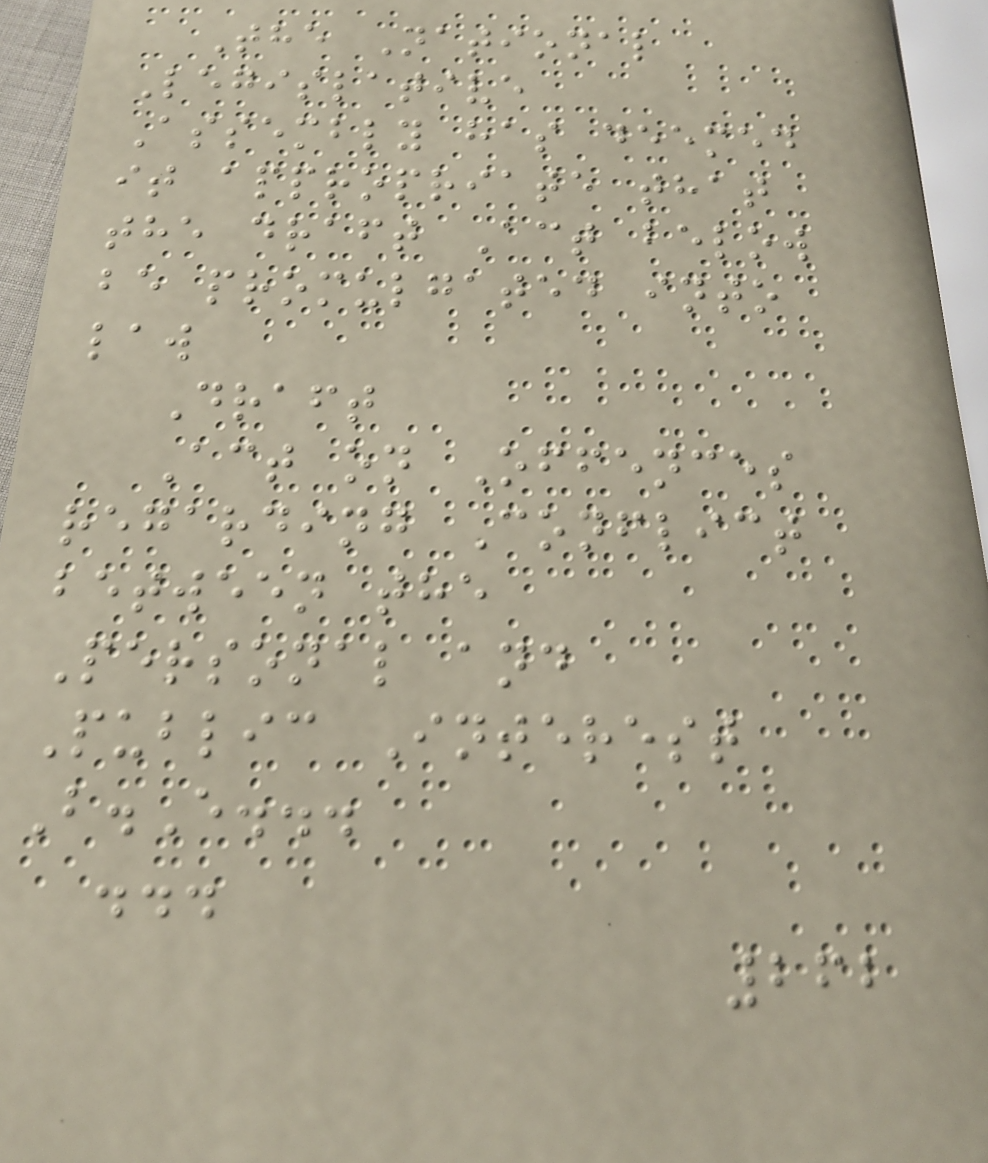The National
Legislative
Assembly has deemed
it appropriate that
the draft Act below
be promulgated into
law
Draft
Act on Offences
regarding Conflict
between the
Personal and
Public Interest
B.E...
...
262
